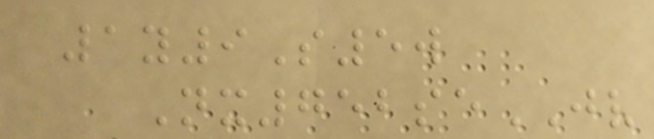1y9S5w
Nx752seJV
